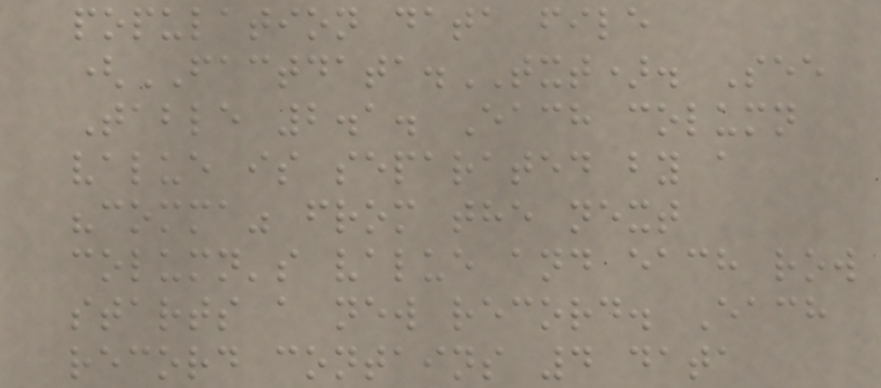population data file
(FACTDATA.TXT). See
Table 2.1. Each column
value is separated by a
"comma" from the next
column's value and each row
starts a new record. Each
record contains 4 data
